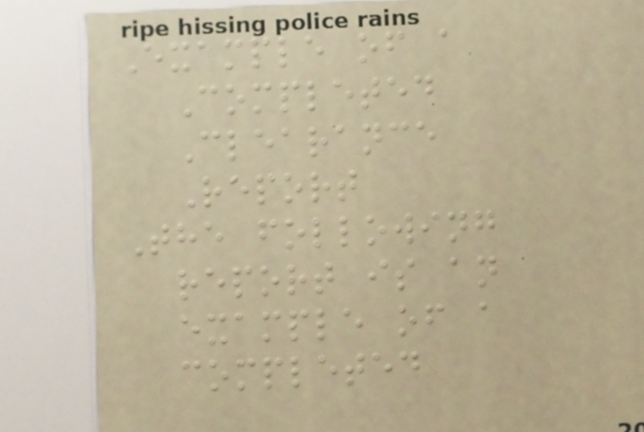Example of a
Completed
Clearance
Report
The following
report is an
example of a
completed
